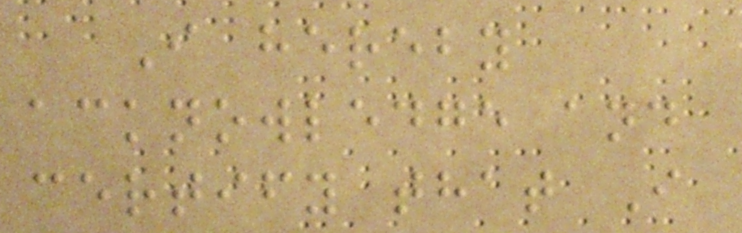I hereby
acknowledge and
certify that I
